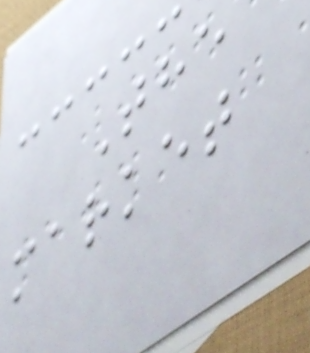The
market
